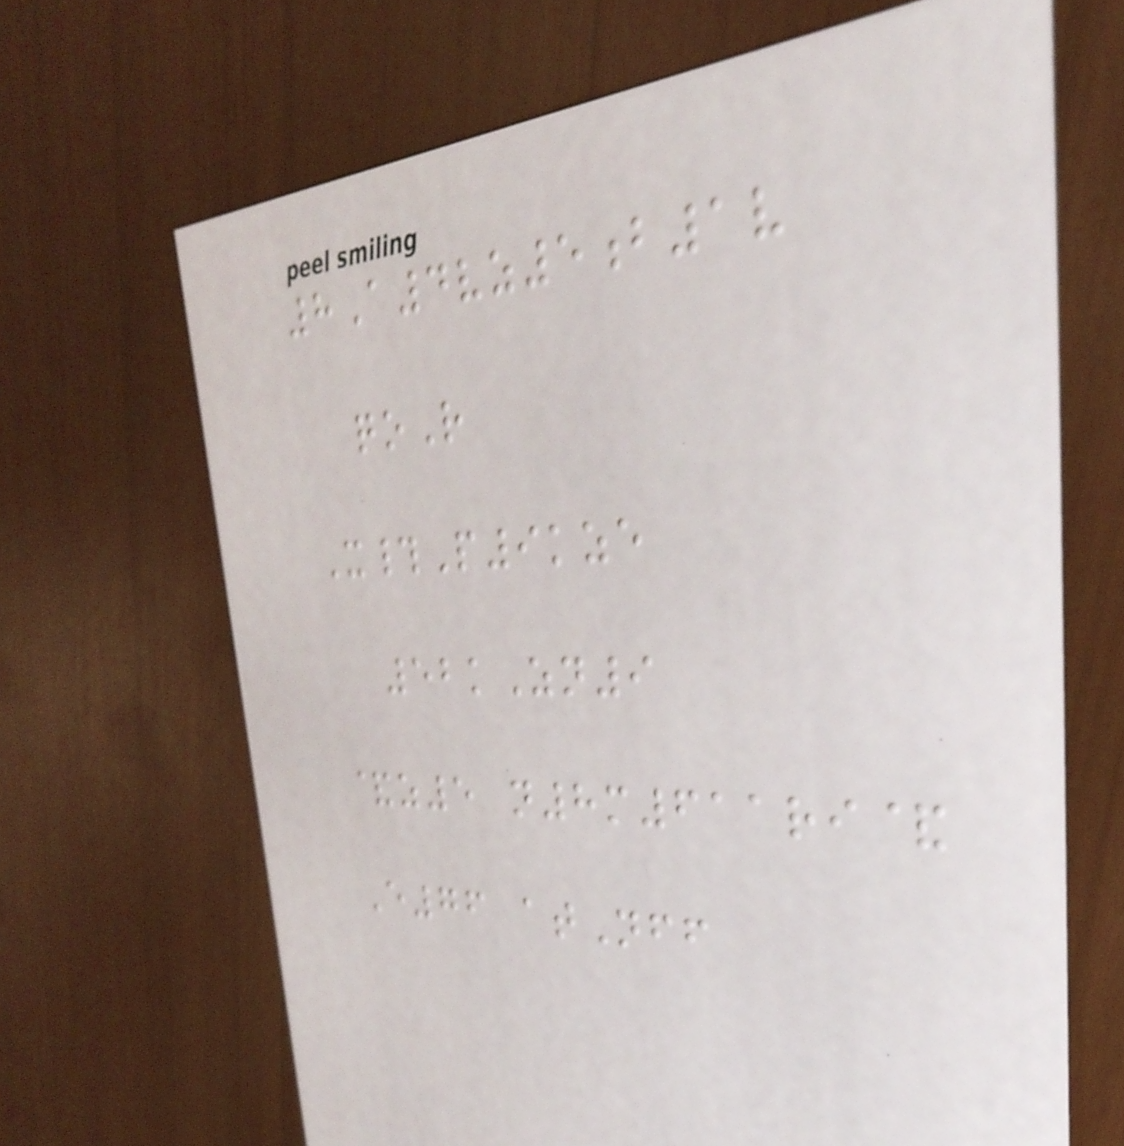8A4vz5b1v
qoR
X#P9kze
52kZn9
&z5 n8m611ri&
E76 atNff
